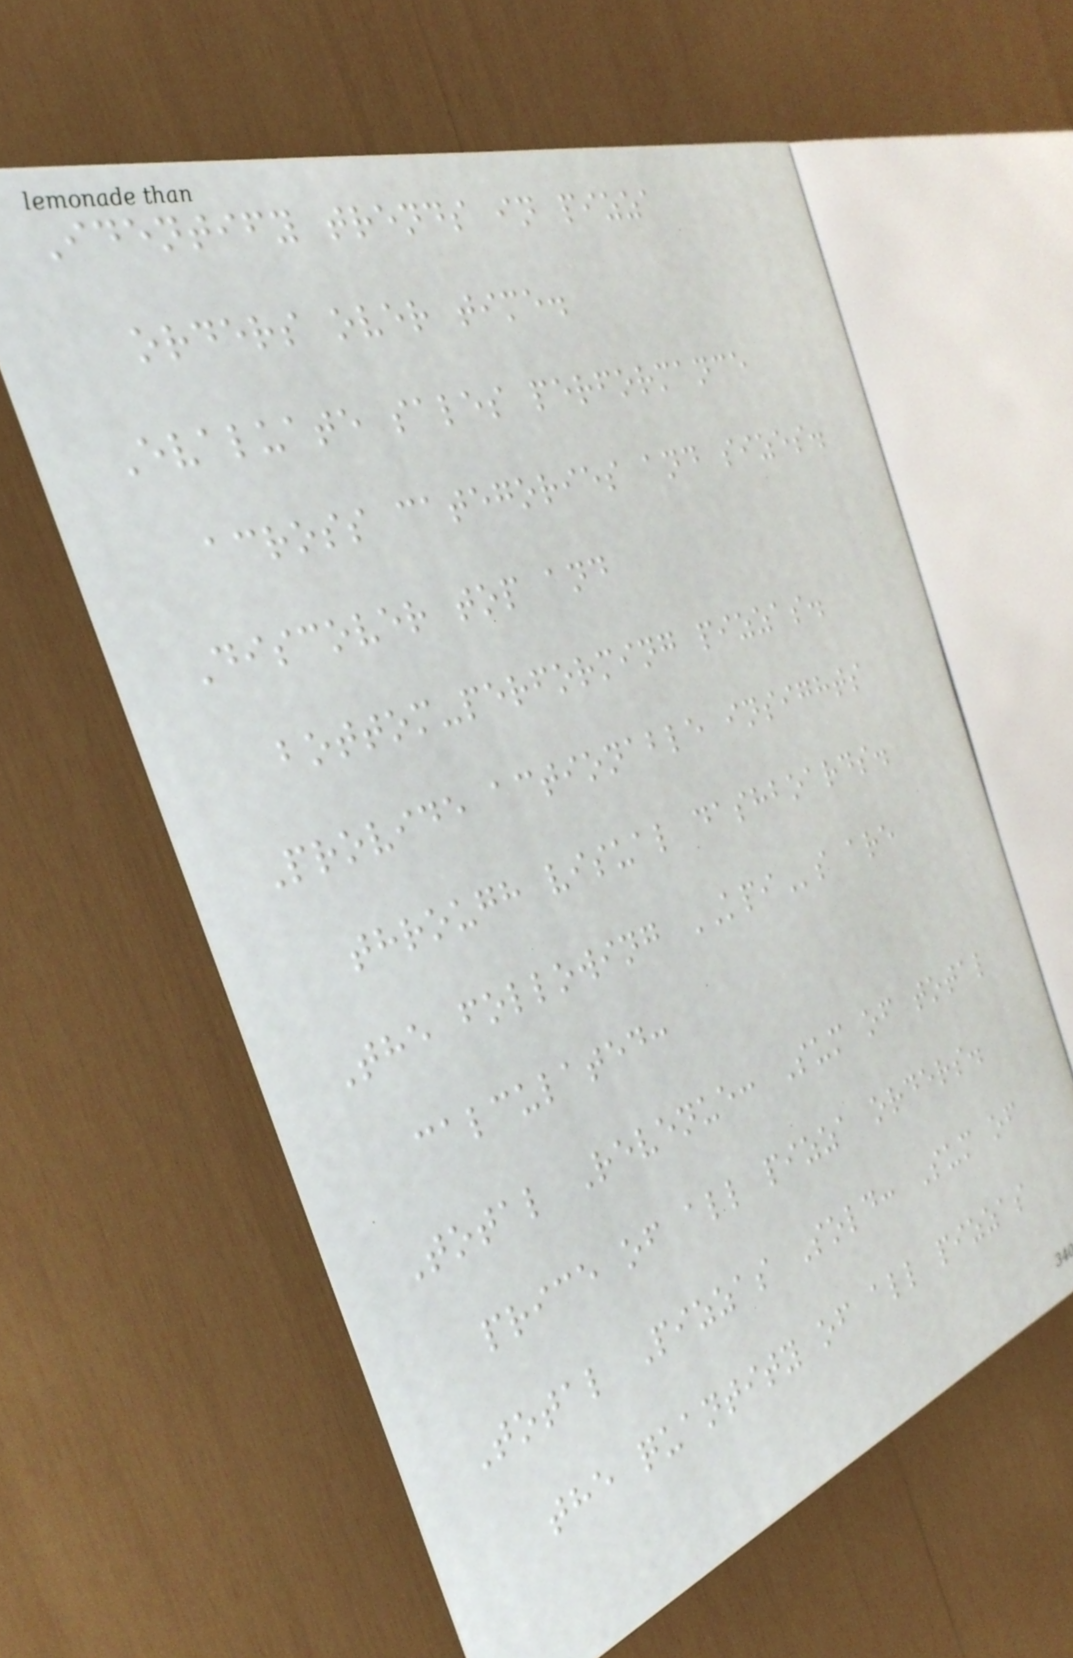Identify trends in pizza
orders over time.
Evaluate sales performance
across categories and sizes.
Discover top and
bottom-performing pizzas.
Provide actionable insights
through visual dashboards.
The following KPIs are
calculated:
Total Revenue: Sum of total
price of all pizza orders.
Total Pizzas Sold: Sum of
the quantity of all pizzas
